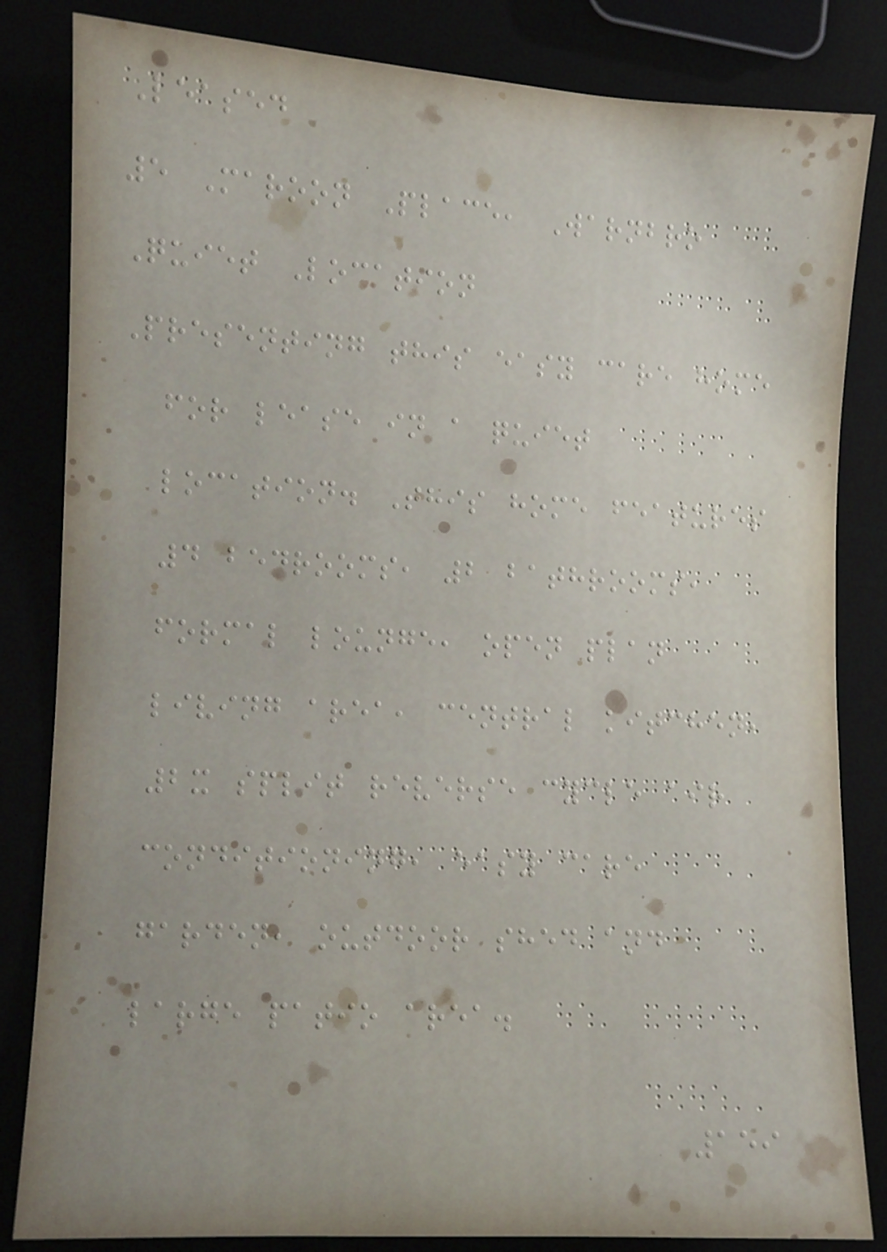Leased
5 Maroon Place, Warnbro
Quiet Location
Presenting this easy care home
for lease in a quiet
location. This home features
4 bedrooms, 2 bathrooms,
formal lounge, open plan
living area, central kitchen,
2x split reverse cycle air
conditioning, easy care
garden, outdoor shed and
large patio area.
159
